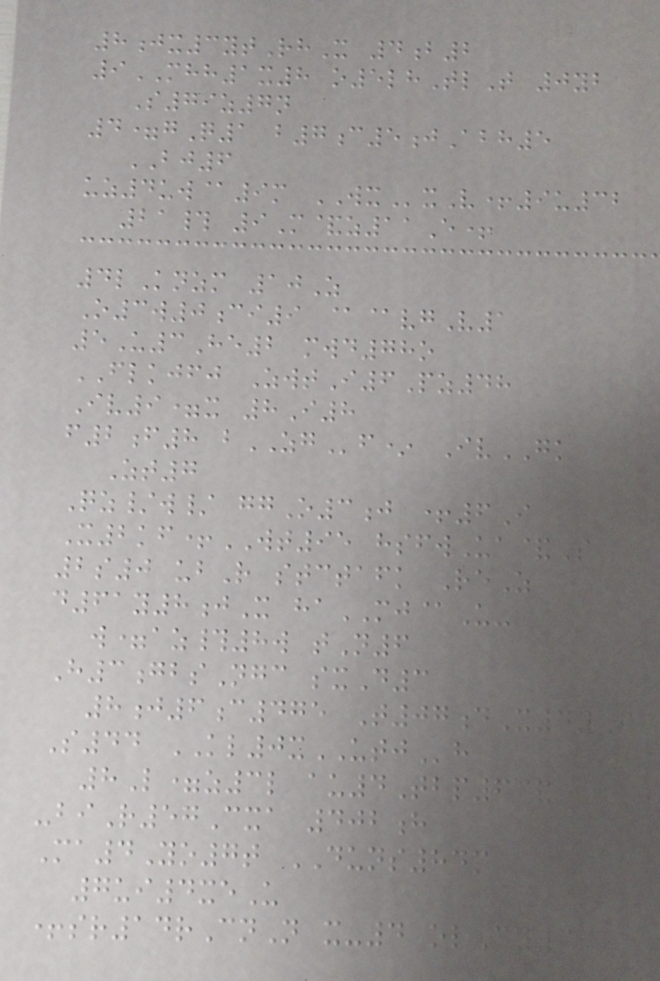8jx3ytRhX 4b2
9MHH1x8 o5lhTlT 0yb
S79z7n
4=gQ1 b7c5jAbh5
BJ6
uz4uw@9m WXxV+9u32
21# 9M&z11E+
4lKnzm 10Z
O3w0ci9 @@vgV1
5U3He2 mwd78o
FLKJFJ ZwtI6Pz48
Iv9=x 8I8
f2f8 bZGf* IvGK
Zt7
Qz/w/ ggO3j +6I
X2kf+WT95 hsfwUa&S
2s0 ubR stctafk ReZ
d61y8jX haMJ@U-
w=az#8w tN6
H3gbsNgc sxD3
8j6c475 T07dX4yI
S44 KL0xUTJh
8L=z3l au4Tbp6&
-biR57Cxa 402h
Ma4Yo7t DUNS84m
7ui4xeU
+sr14rCnN x-4 olCy39
